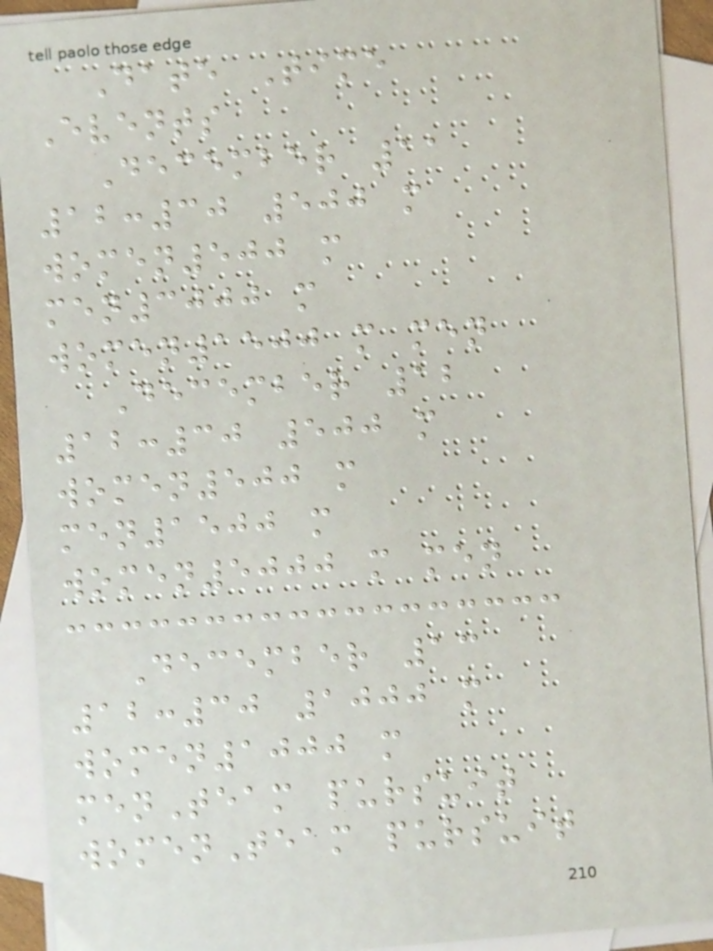Date Time
Events
December 11
12:30 500 m
women500 m
men3000 m
women1500 m men
December 12
12:30 500 m
women500 m
men1500 m
women5000 m men
December 13
12:30 1000 m
women1000 m
menTeam pursuit
womenTeam pursuit
